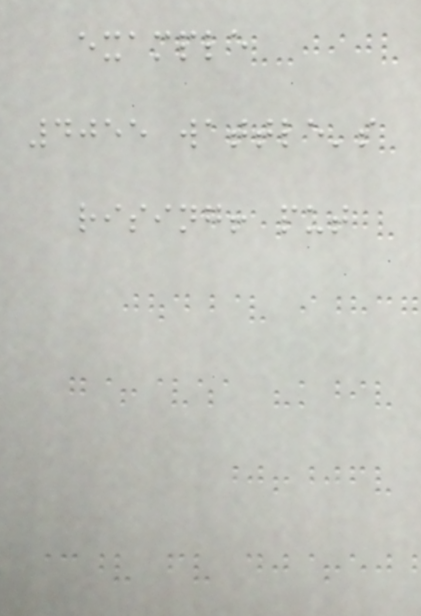example
4055 wattle's
rising! put
